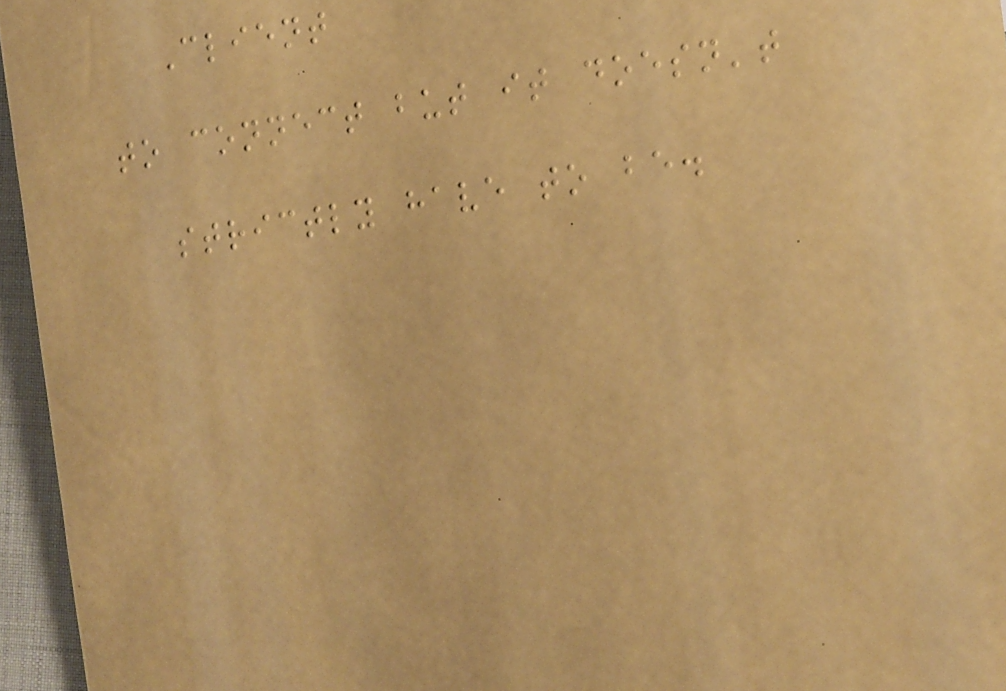Client
to connect but it doesn't
strictly have to be.
